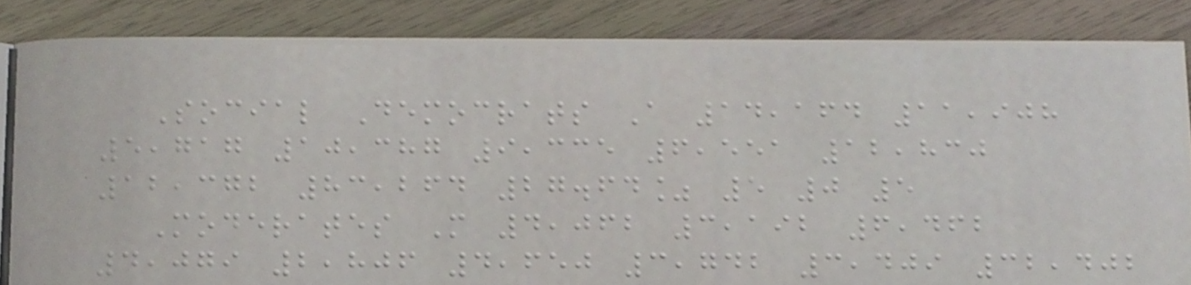Social Democrats A 14,164 11,908
5,717 10,387 9,335 6,551 12,830
12,372 83,264 27.64% 5 0 5
Moderates M 4,062 3,192 6,462
4,079 2,806 4,650 3,742 3,409 32,402
